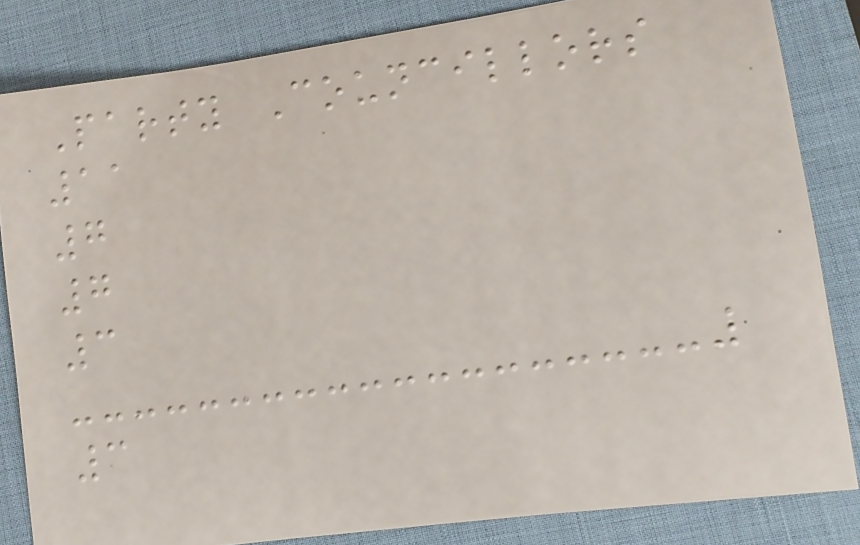Party Councillors
11
7
7
3
3
